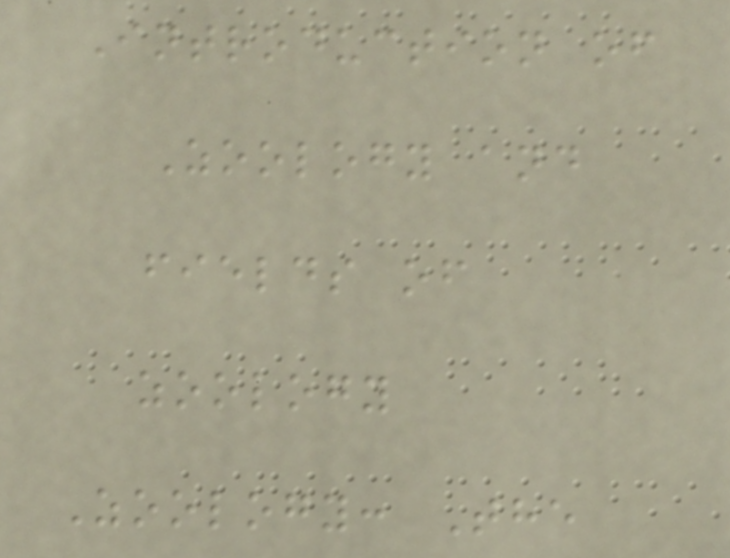Introduction of
Zoology and
fields of
zoology
Zoology: The
